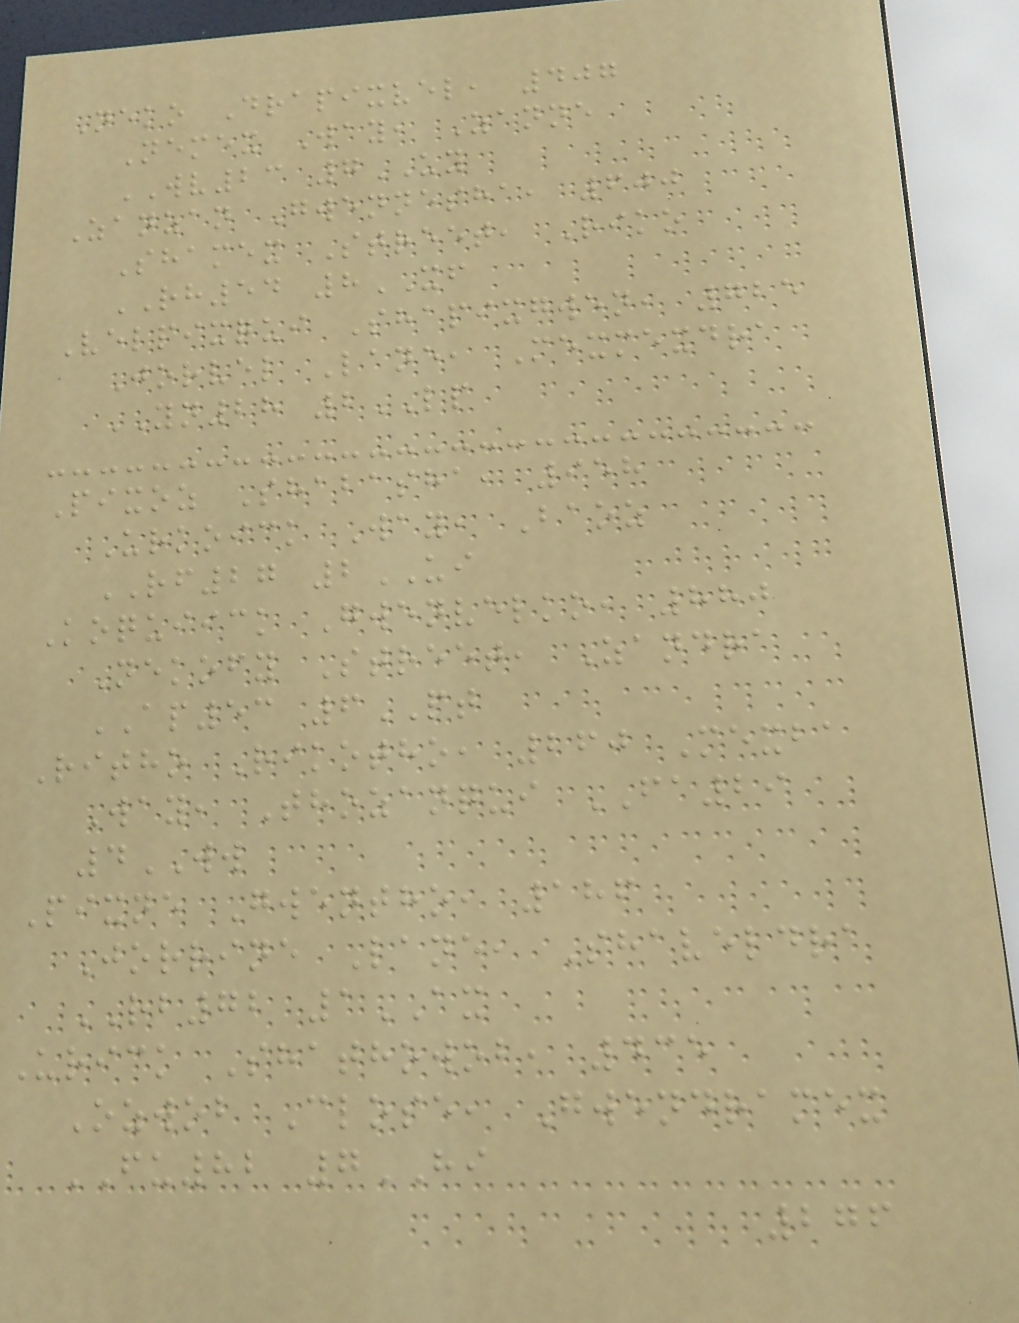Neko Drapixvel, 407
Nemex Way, Zanne
WV23 7UY
Zanzan Gwennesha, 600
Shamex Street, Riko
RH54 8XF
Velpixqui Shapixgwen, 725
Jorvel Lane, Mexmexdra
YN28 2LP
Pixoz Shabasha, 958
Urkoick Way, Baoz
RF27 2UI
Koquiick Gwenvelko, 880
Nekofy Street, Zandra
AP53 6PT
Ritho Rikotho, 260 Mexba
Way, Thozanqui FA29
4WW
Pixne Gwentho, 186
Jorrine Lane, Shaveldra
RB72 1AX
Urick Shathowob, 435
Ozwob Close, Gwendramex
FU82 7HI
276
